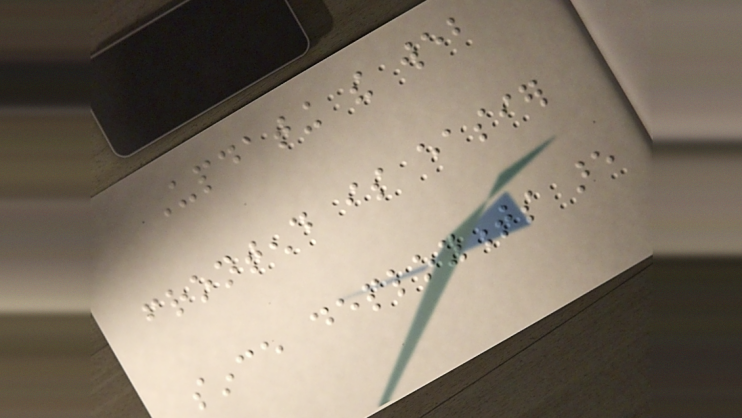Updating the web
frontend is easier
since deployments are
